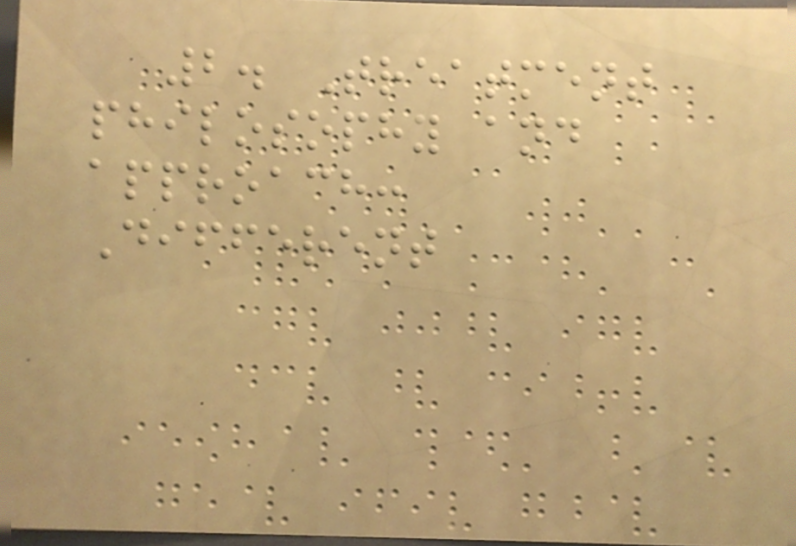2. Treatment
philosophy and
approach:
Different
